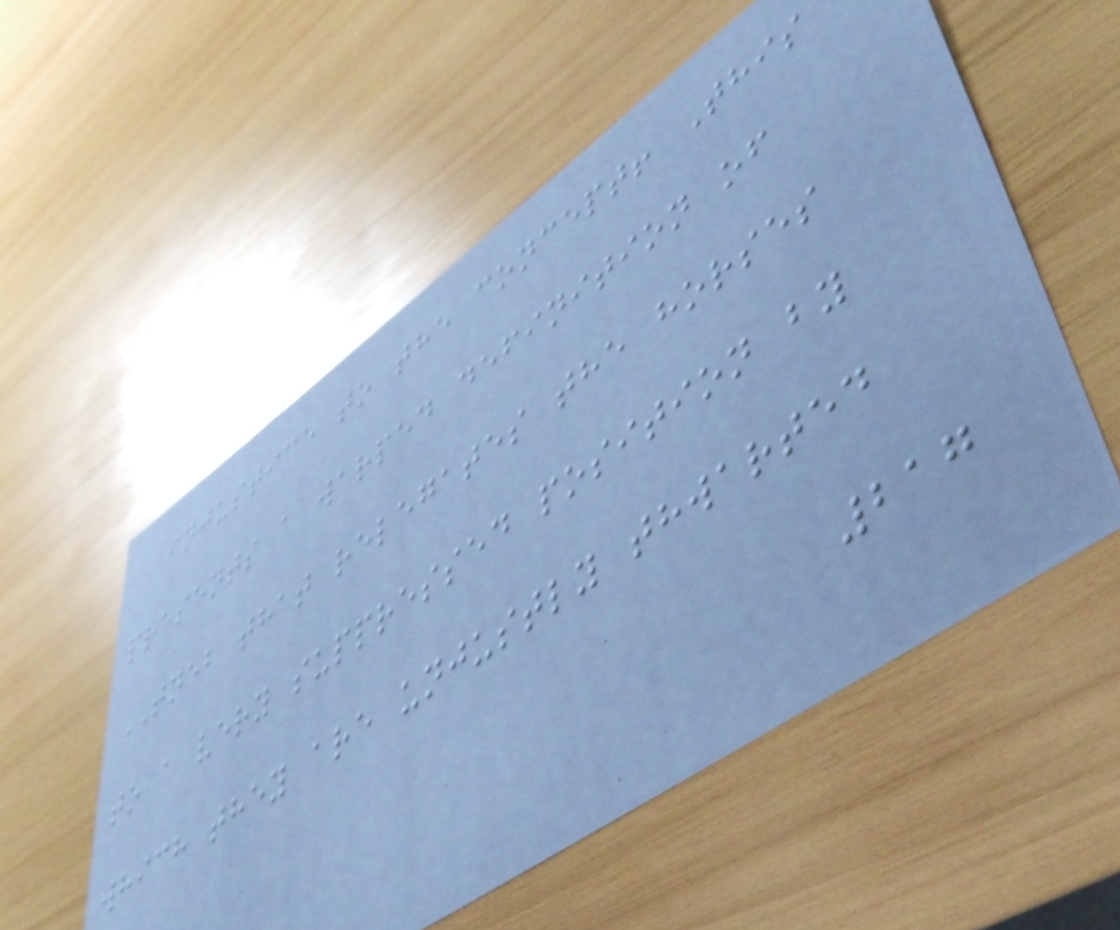injustice to the concept! This
presents a warped definition of
TNEB that relegates the horses
to a very suppressed position by
which they are unjustly thwarted
217
